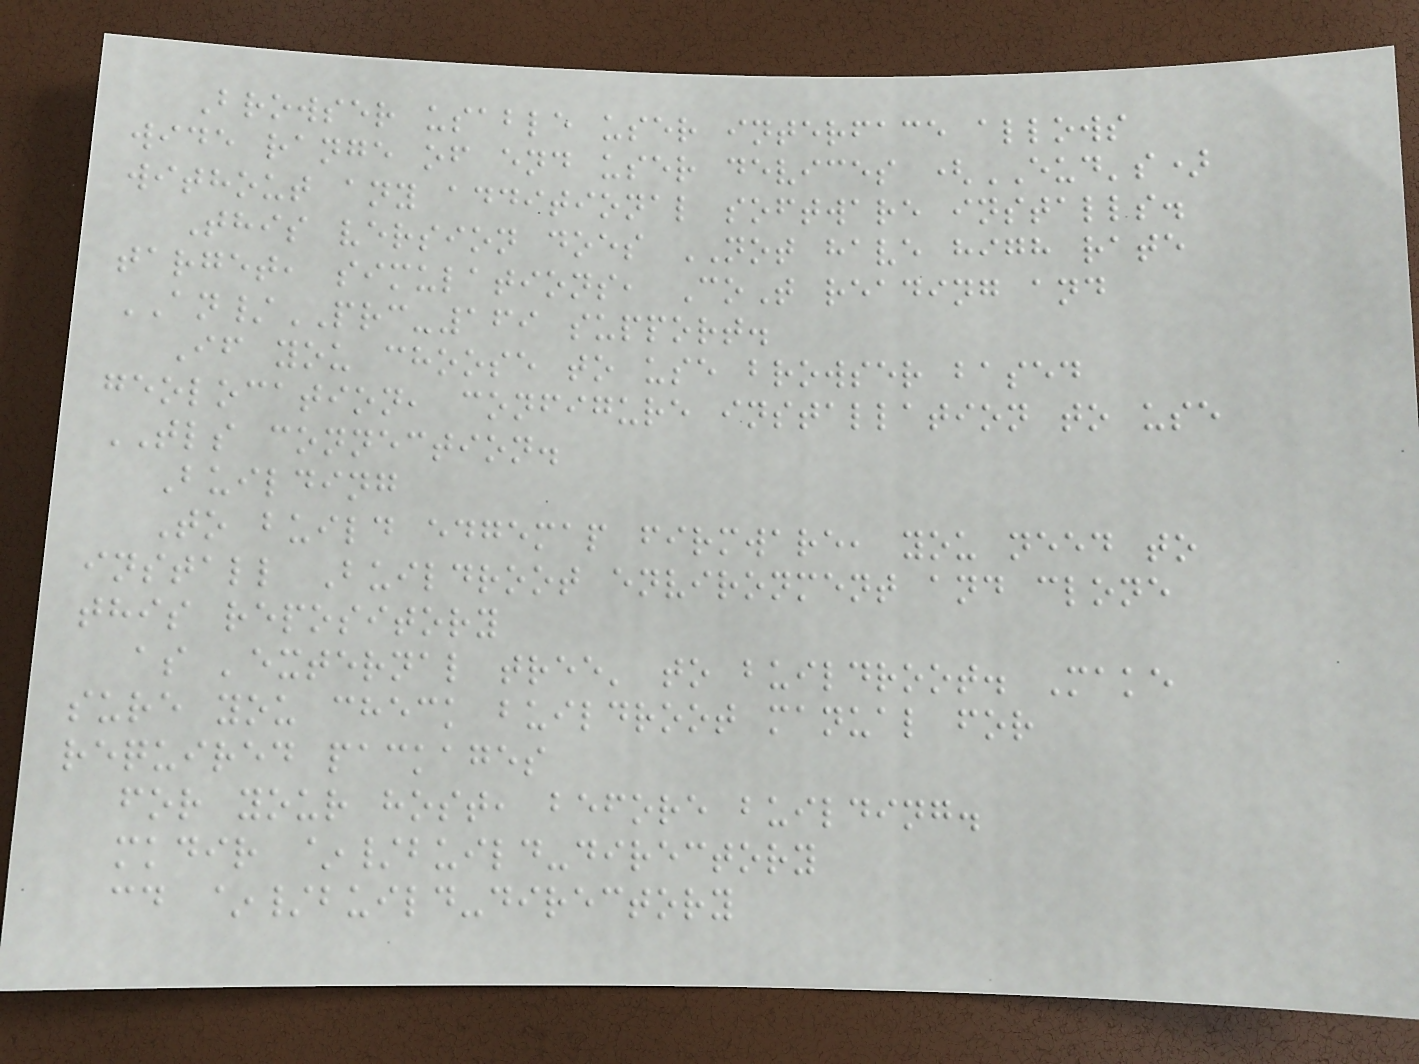Browser usable user interface allows
wide range of end user devices (EUD's)
without any additional software installs.
This version does NOT have high rate
target, simulations, CoT reading and
AN/PRC-169 support.
If you choose to use browser based
geolocation, configure installation to use
TLS connection.
Building
To build edgemap firmware, you need to
install Buildroot environment and clone
this repository
as 'external tree' to buildroot. Make
sure you check buildroot manual for
required packages
for your host, before building.
mkdir ~/build-directory
cd ~/build-directory
